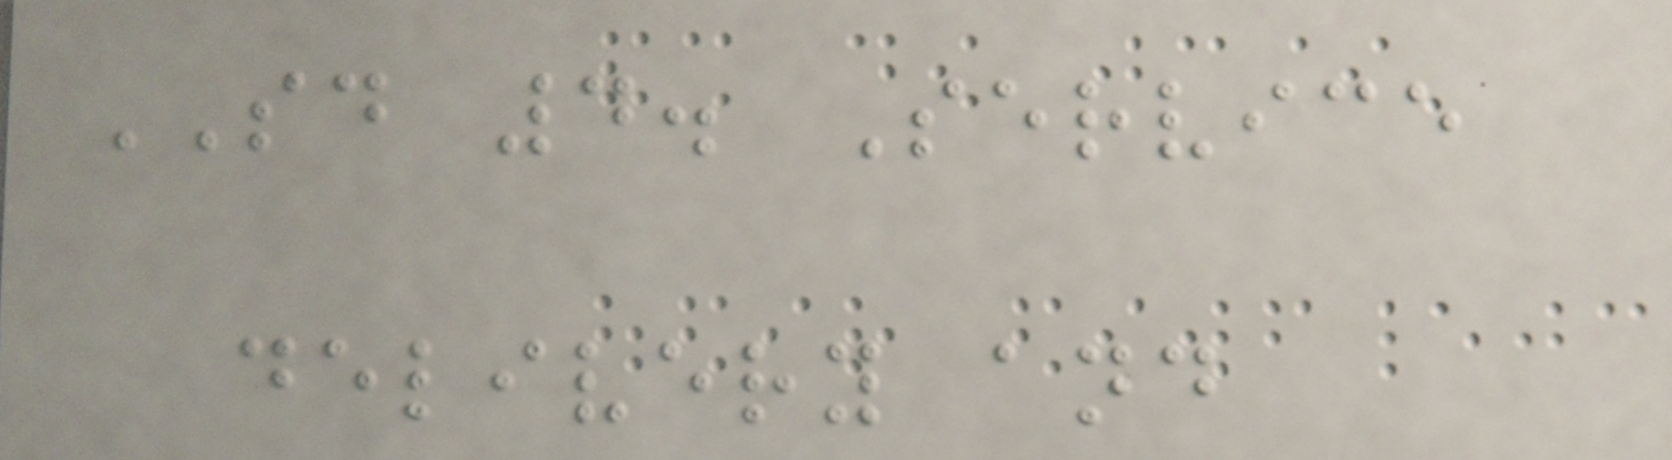SD 4. Service
delivery and
